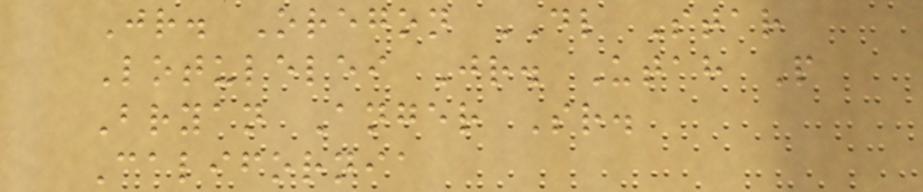Jr. Oregon DL Star
Lotulelei Jr. Utah P
Bryan Anger Sr.
California
